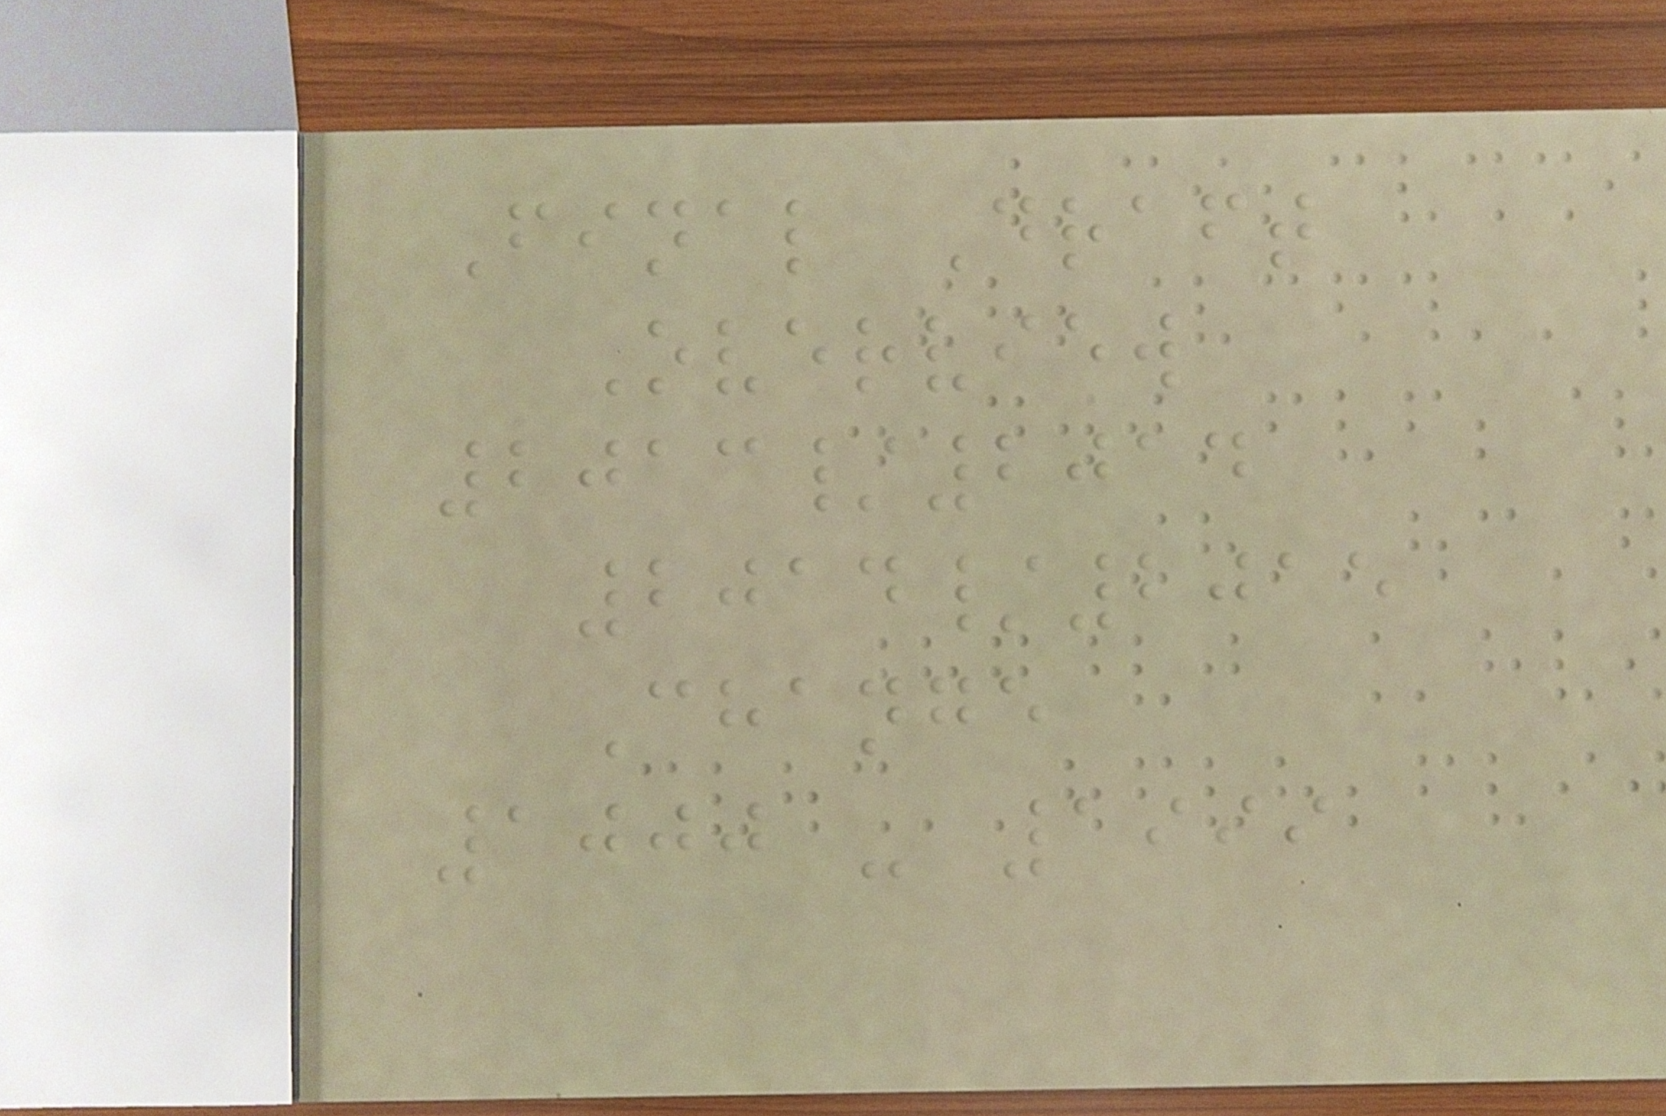Final Draft
Overview
2013/2014
2014/2015
Change
1000 - 1999
